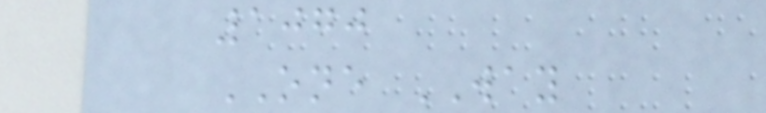1070
ONE WAY
